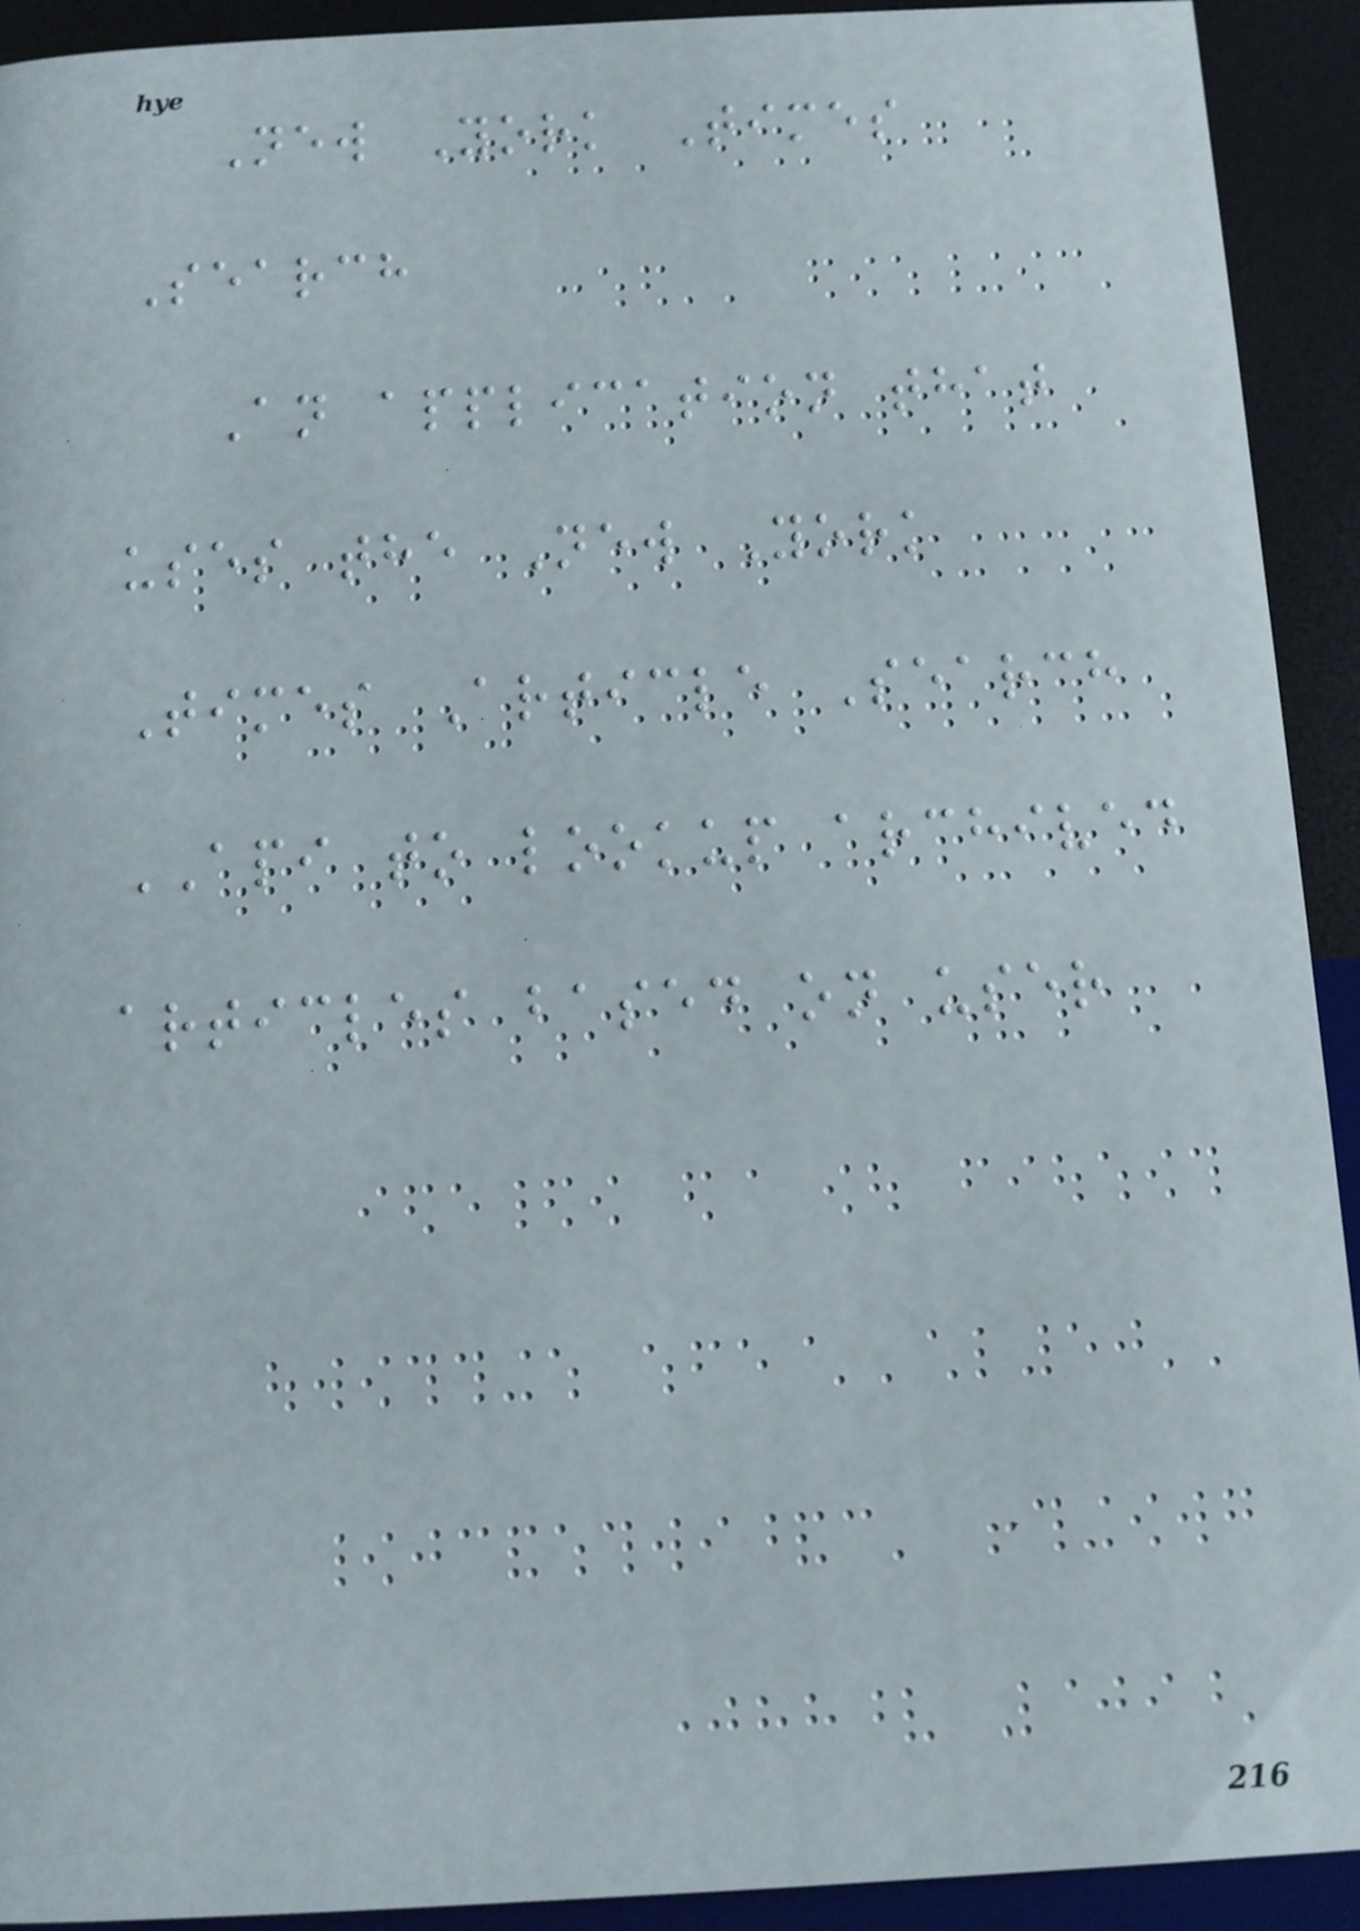New York Times
Search
An application that
uses the New York
Times Article Search
API to lookup archived
articles based on user
